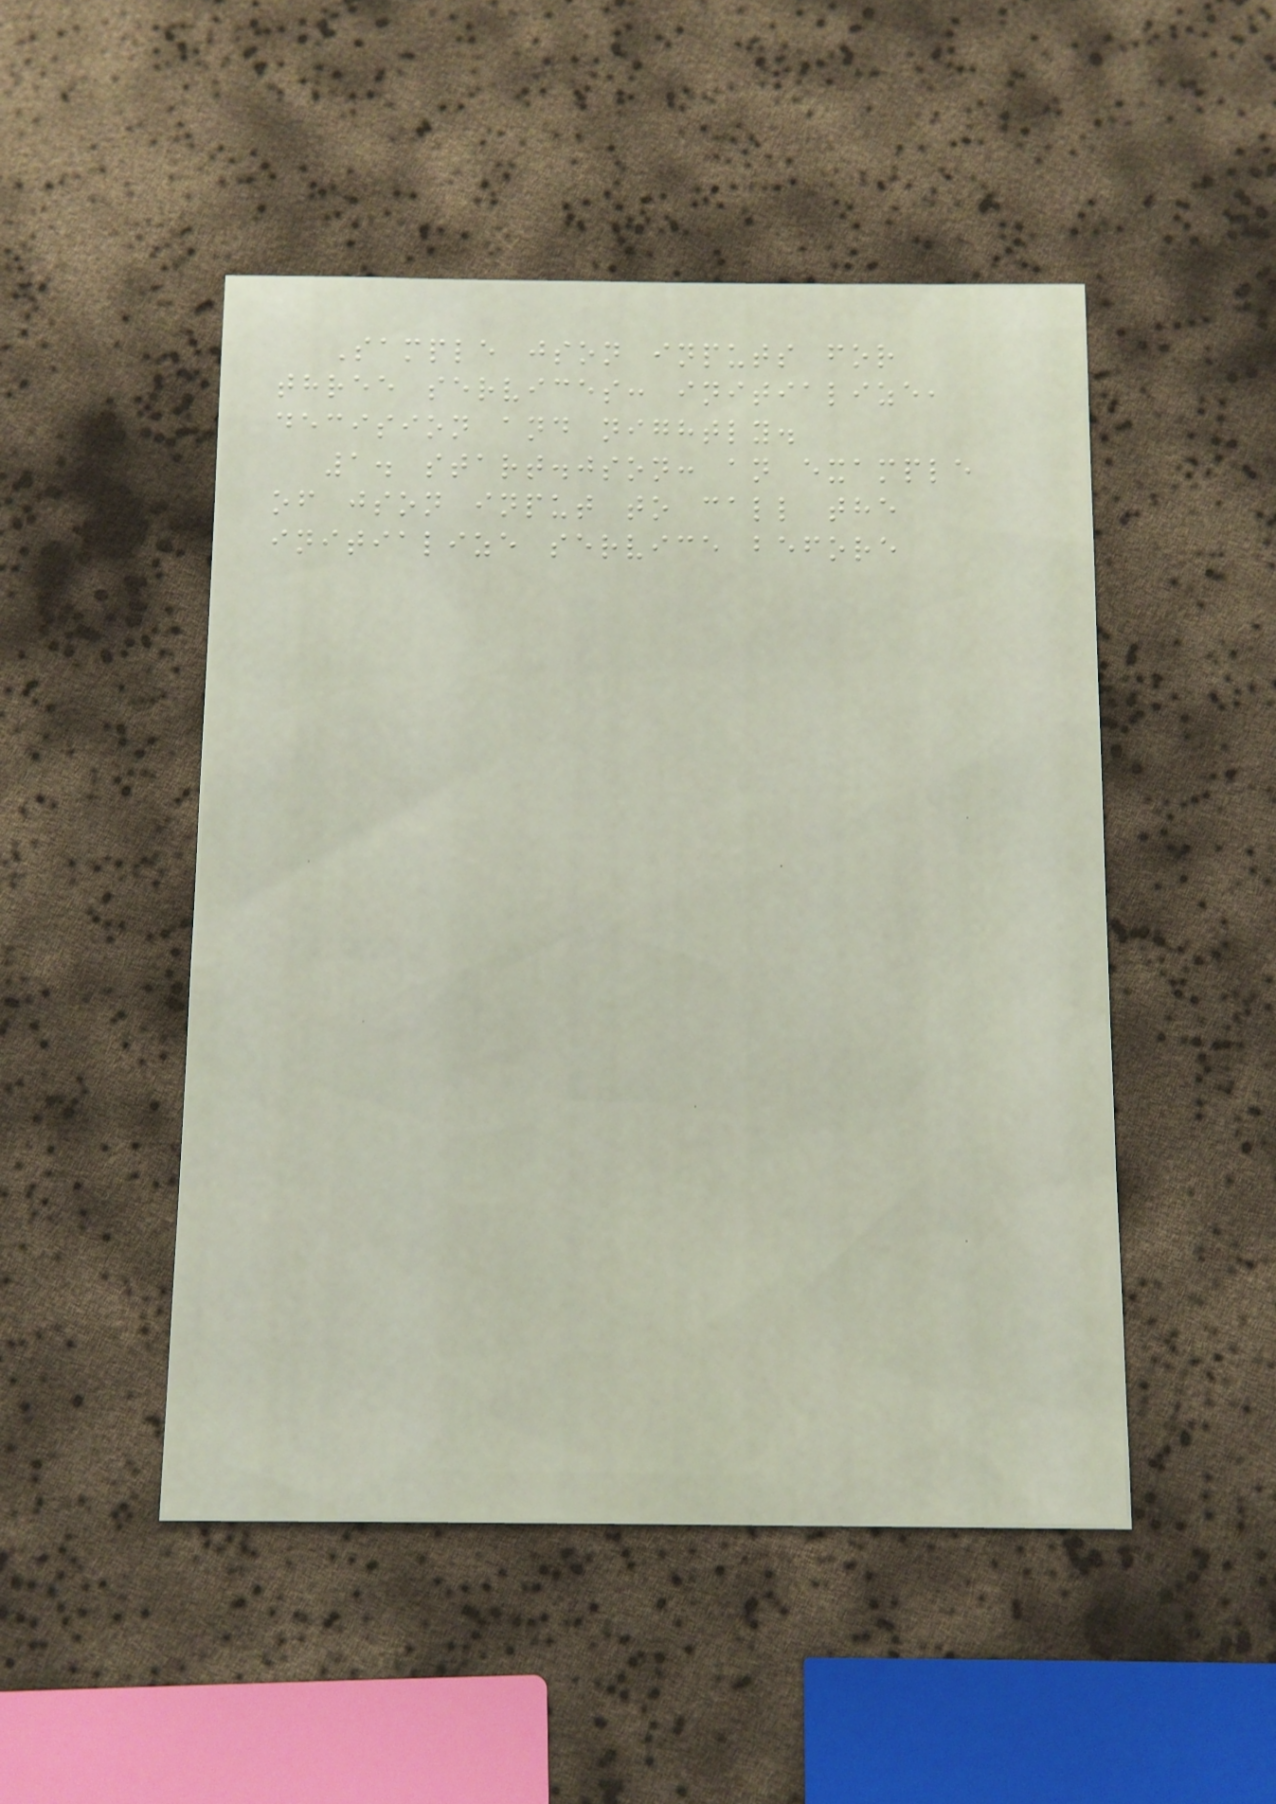Sample json inputs for
three services: initialize,
decision and nightly.
1. start.json: an example
of json input to call the
initialize service before
